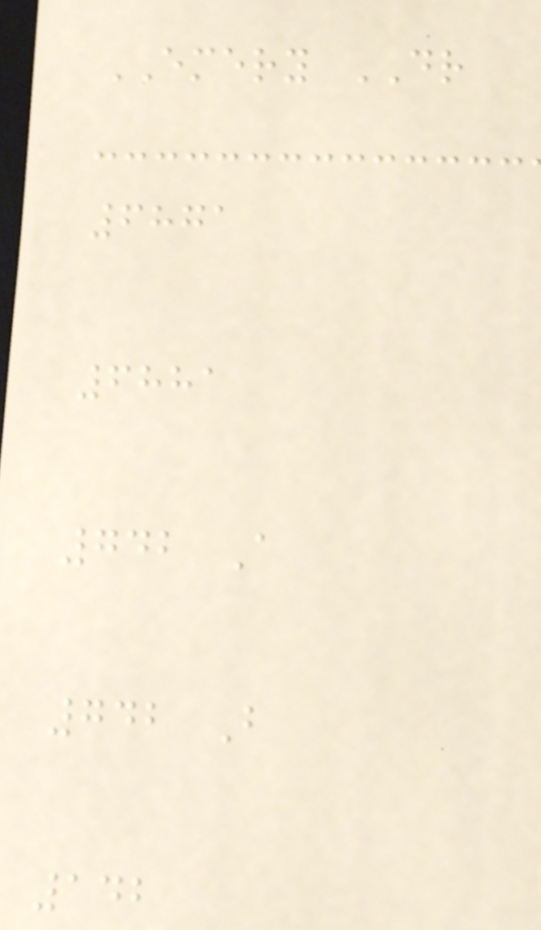EMERY DR
6871
6881
742 A
742 B
142
